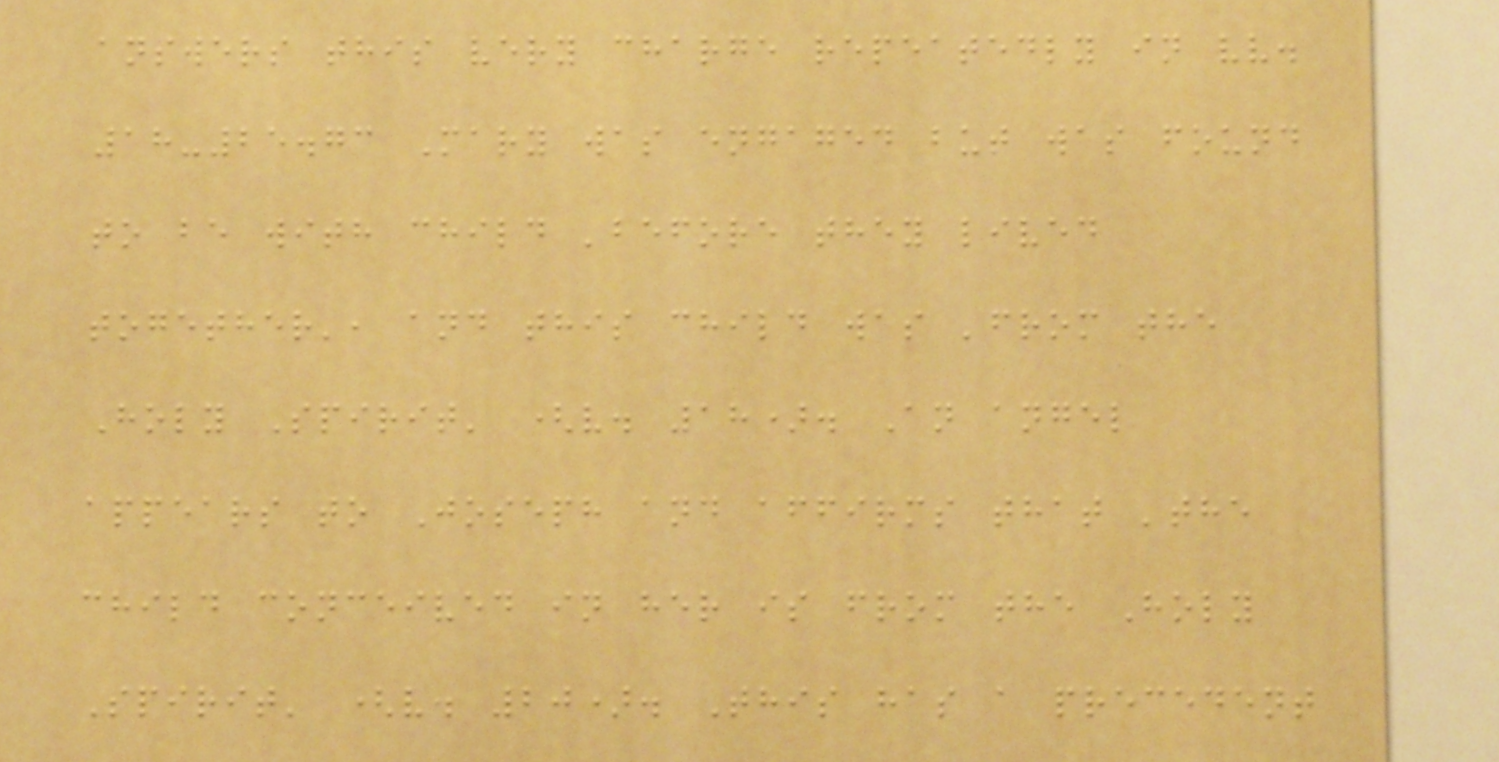answers this very charge repeatedly in vv.
18-25.73 Mary was engaged but was found
to be with child 'before they lived
together', and this child was 'from the
Holy Spirit' (v. 18). An angel
appears to Joseph and affirms that 'the
child conceived in her is from the Holy
Spirit' (v. 20). This has a precedent
